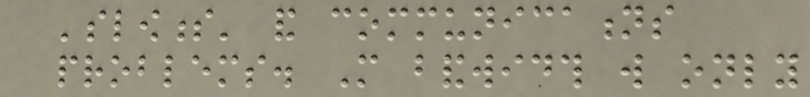'slowness' and communications
problems. More bandwidth will only
